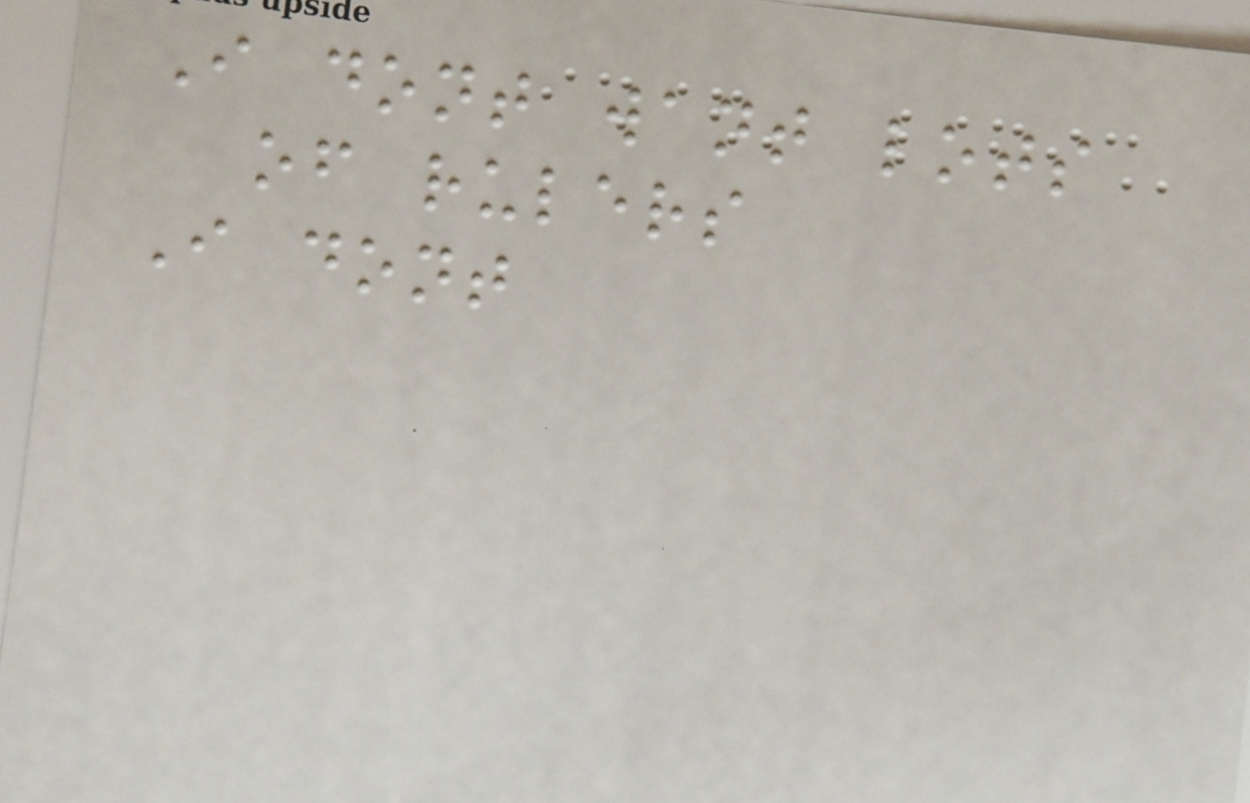I dont want lots
of rulers
I dont
